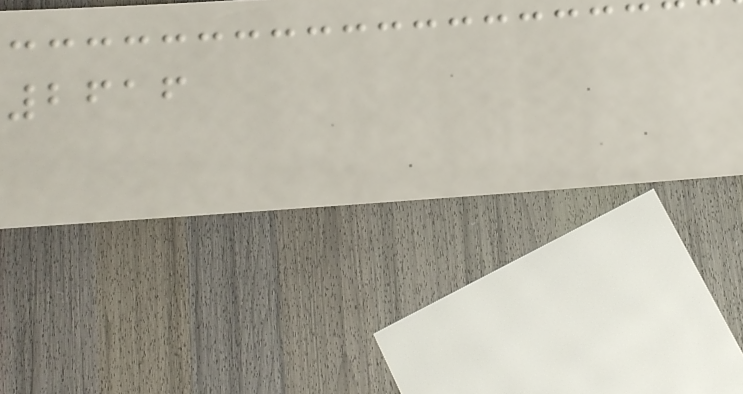2616
